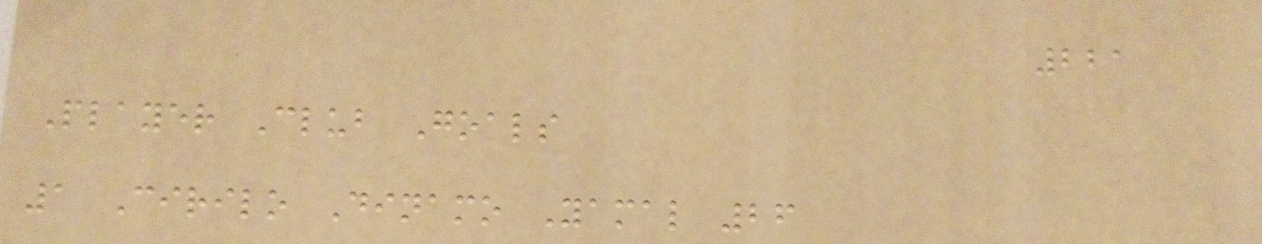221
Player Club Goals
1 Cirilo Dinamo Yamal 26
